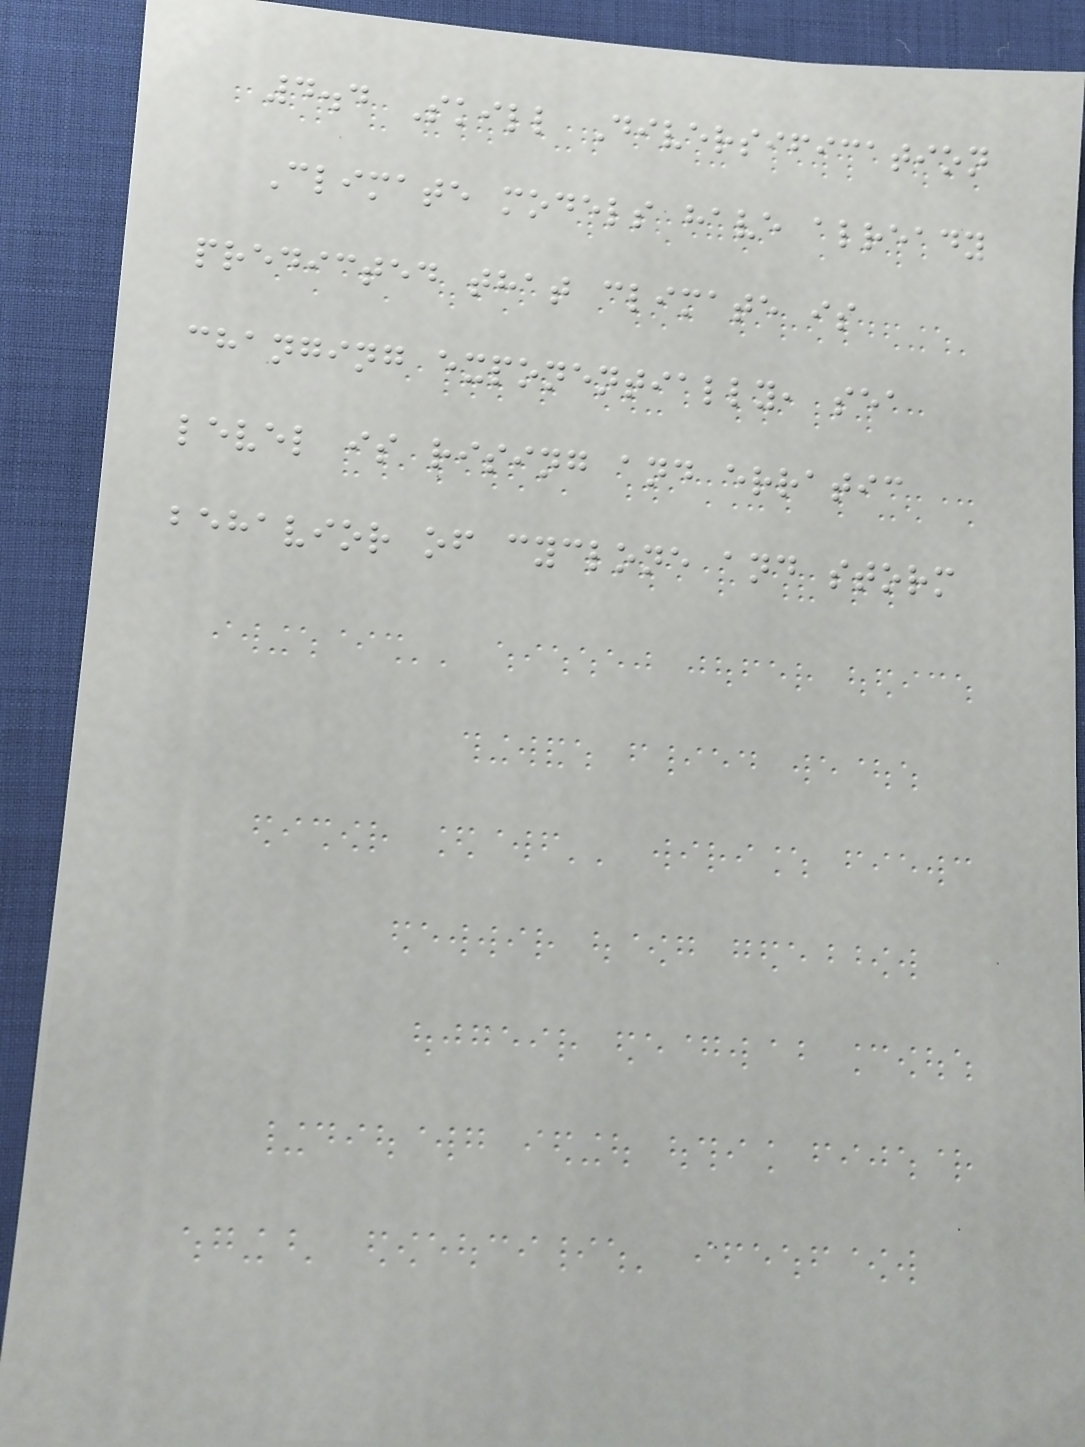4.4 Skill Diversification
Climate models have already
predicted that climate is
changing exponentially, sea
level is rising and erratic
behavior of cyclone and storm
